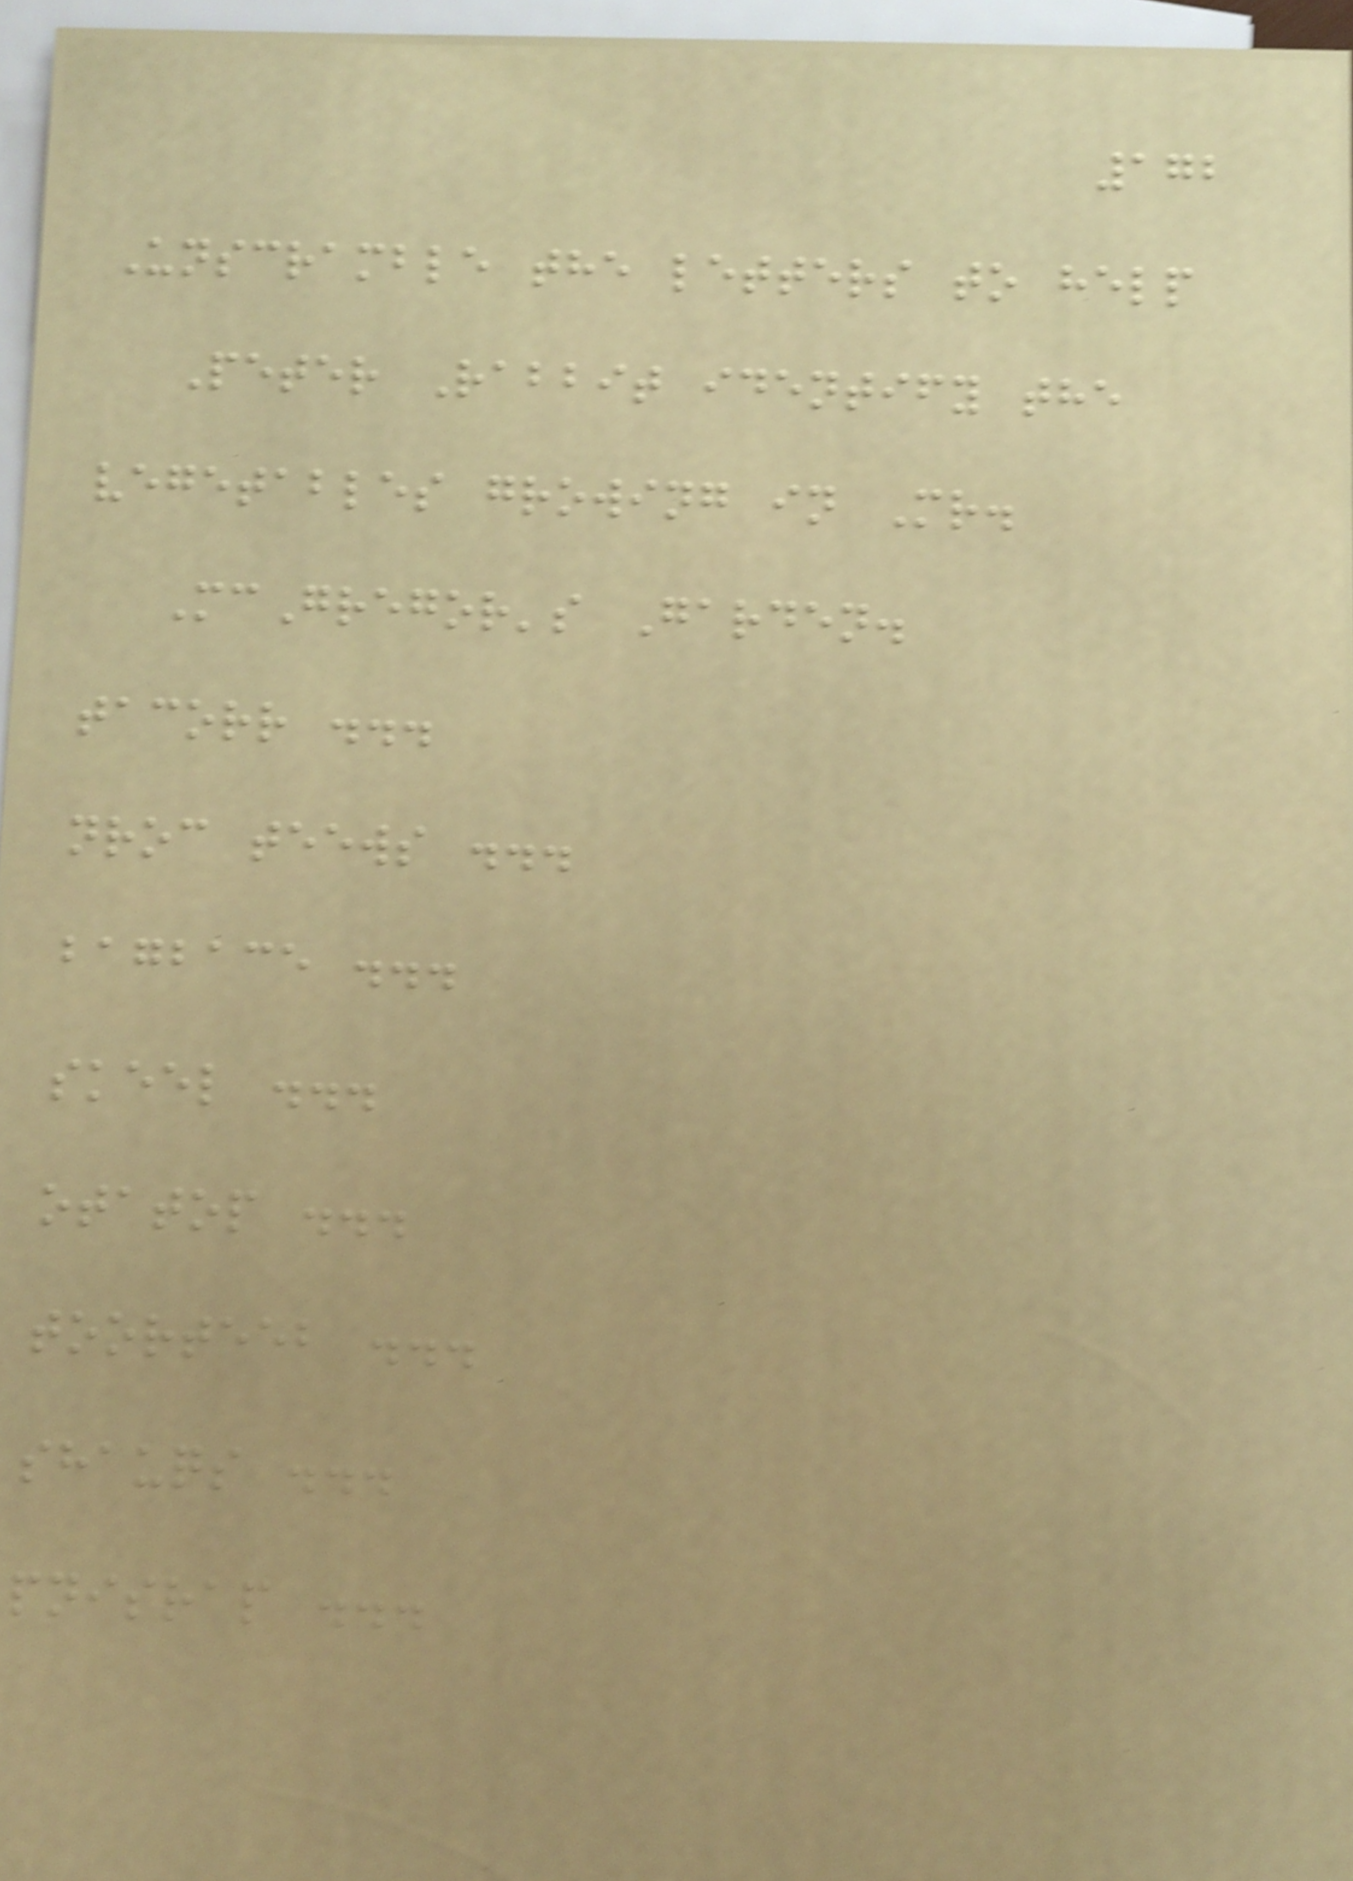172
Unscramble the letters to help
Peter Rabbit identify the
vegetables growing in Mr.
McGregor's Garden.
tacorr ...
nroc teews ...
bagbace ...
skeel ...
otatop ...
toorteeb ...
shauqs ...
pnisrap ...
